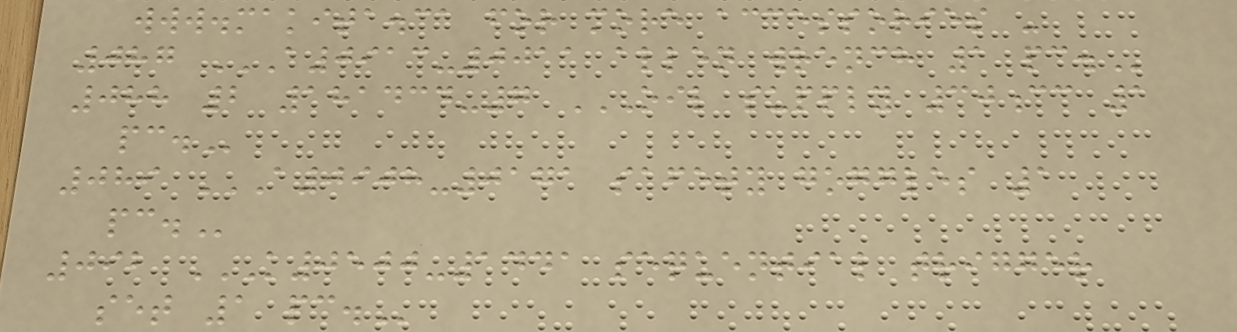www.makita.ca for more accessories -
087 A0913-0011 ALLEN WRENCH 1 PC.
088 2 181434-7 OIL SUPPLY 30CC 1
PC.
089 A0908-0171 SAFETY GOGGLES 1
PC.
092 K0500-1441 SEQUENTIAL TRIGGER
SET 1 PC.
